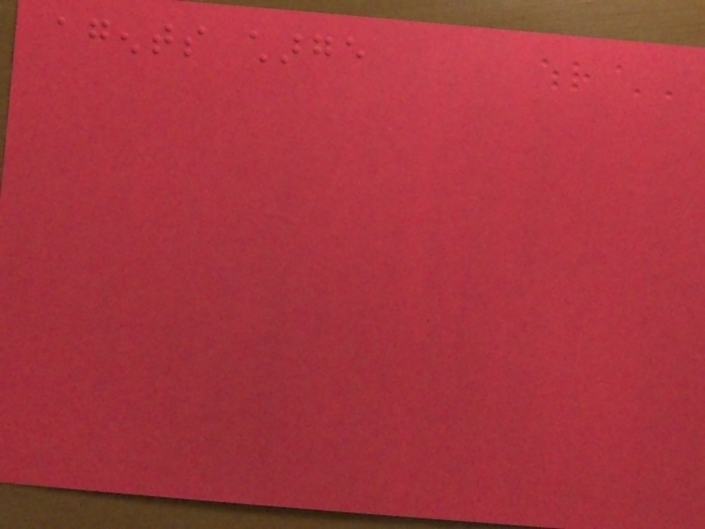agents charge
